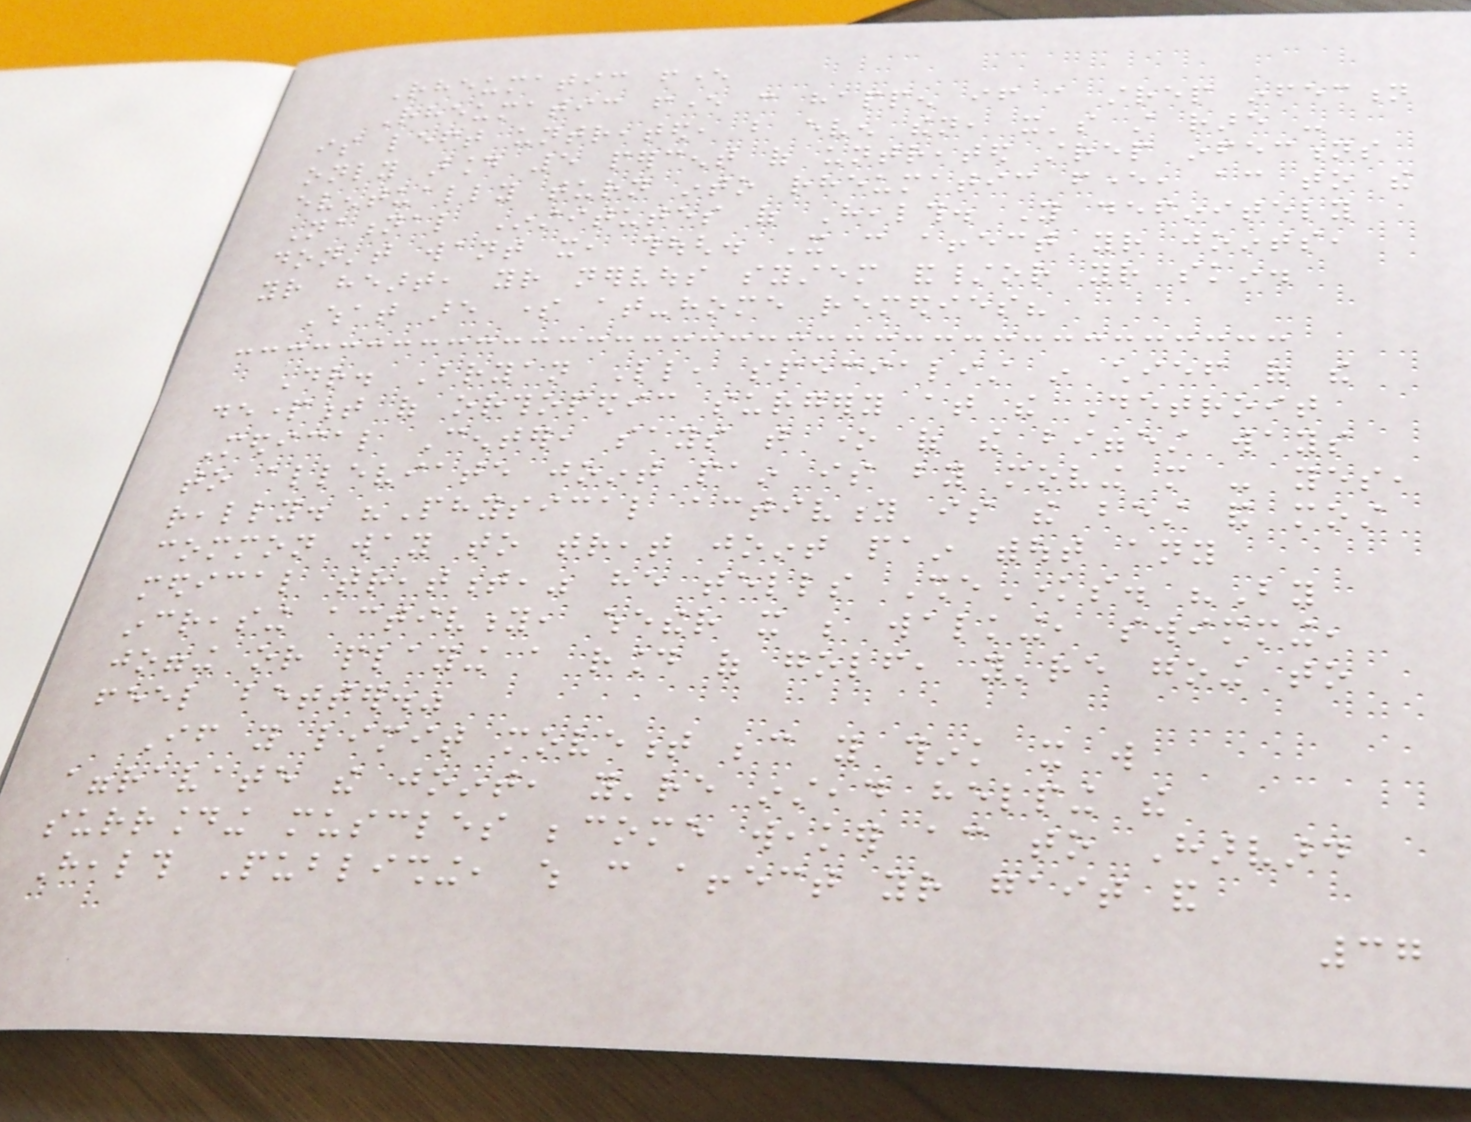Rheumatic fever
Rheumatic fever can happen if a strep infection
is left untreated, but even then, it's still rare -
only around 5 percent of untreated strep infections
eventually turn into rheumatic fever, according to the
National Institutes of Health. You definitely
don't want it, though. It can affect your joints,
your heart, your nervous system and/or your skin.
What are some at-home remedies?
Dr. Bryan Little, specialist in chief of the
department of orthopedic surgery at the Detroit
Medical Center, says that one of the biggest ways
to alleviate joint pain is by moving more - yes,
really. "Physical activity is the best and most
common way to treat joint pain without any
medical treatment," he tells SheKnows. "By
increasing activity, whether it be walking, swimming,
jogging or playing a round of golf, you're going to
feel better."
If you limit movement because you think it will
aggravate the joint, you're instead helping the
surrounding muscles become weaker according to Harvard
Health Publishing, which can affect your gait and
37
